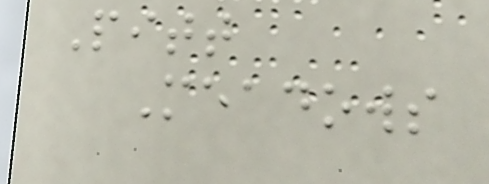Pitt
Meadows
